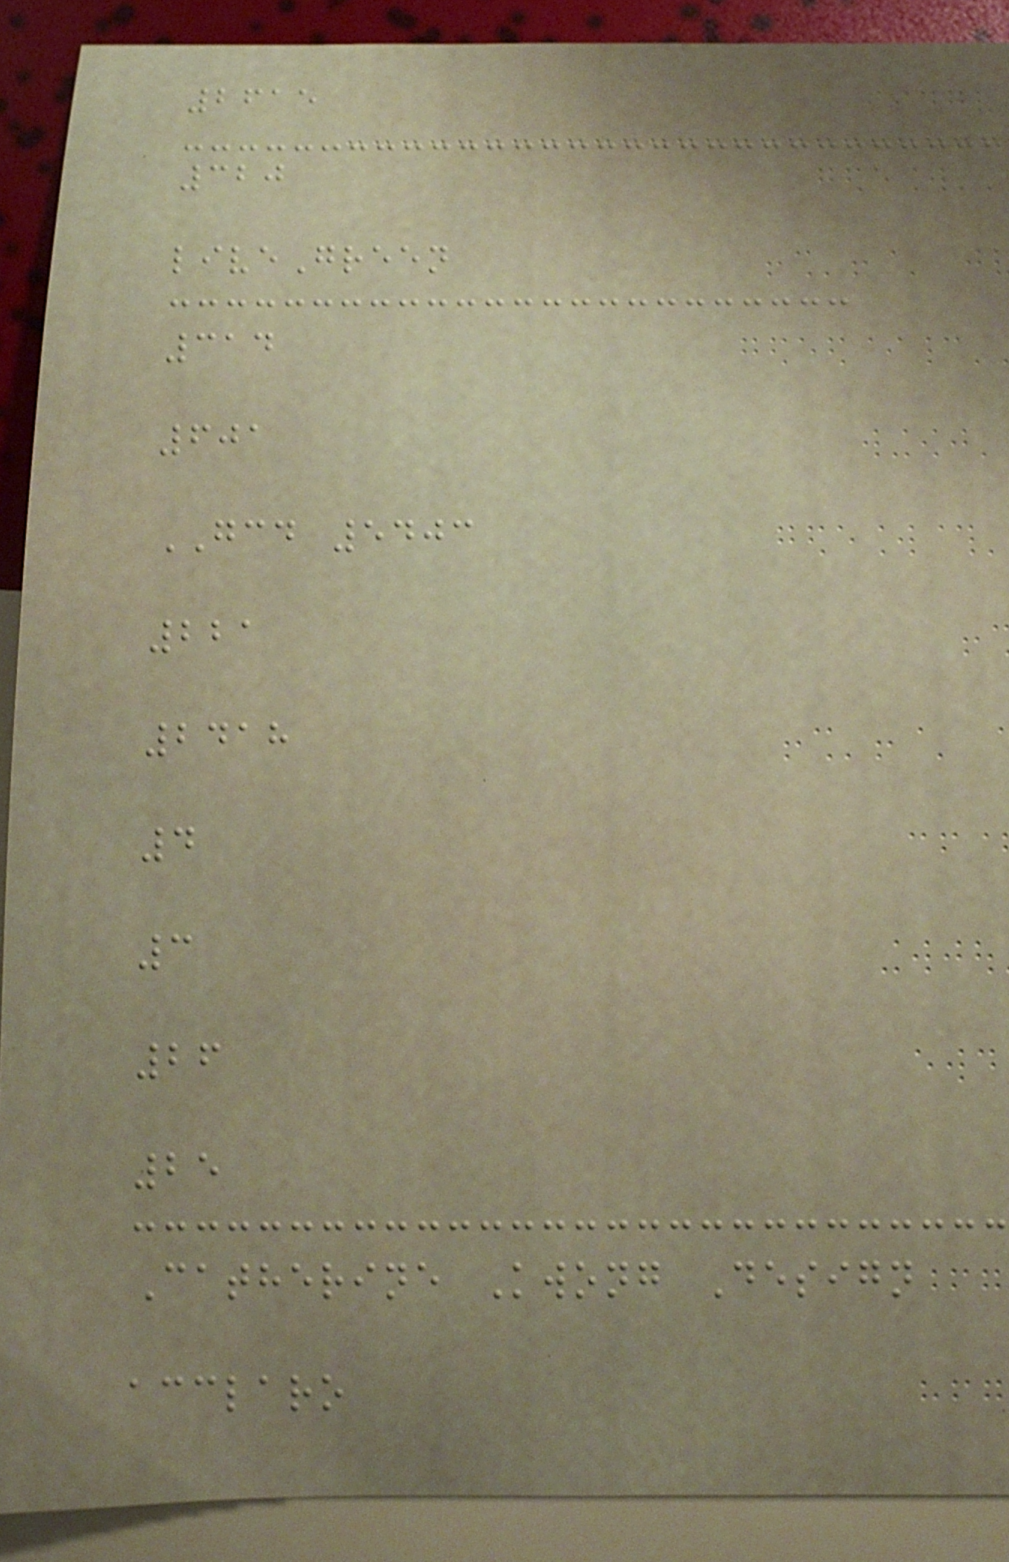2615
320
liveGreen
314
601
GCD 5403
221
2418
4
3
26
25
Catherine Kwong Design
acclaro
